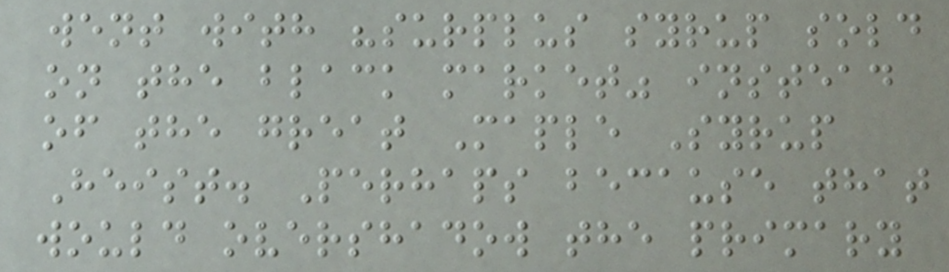went with "surplus syrup sold
on the black market" instead
of the great Maple Syrup
Heist. Perhaps because that
would overshadow the primary
